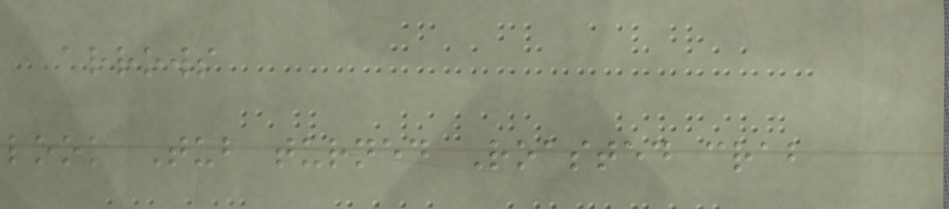arrows
look Tub turned Roasted crab
